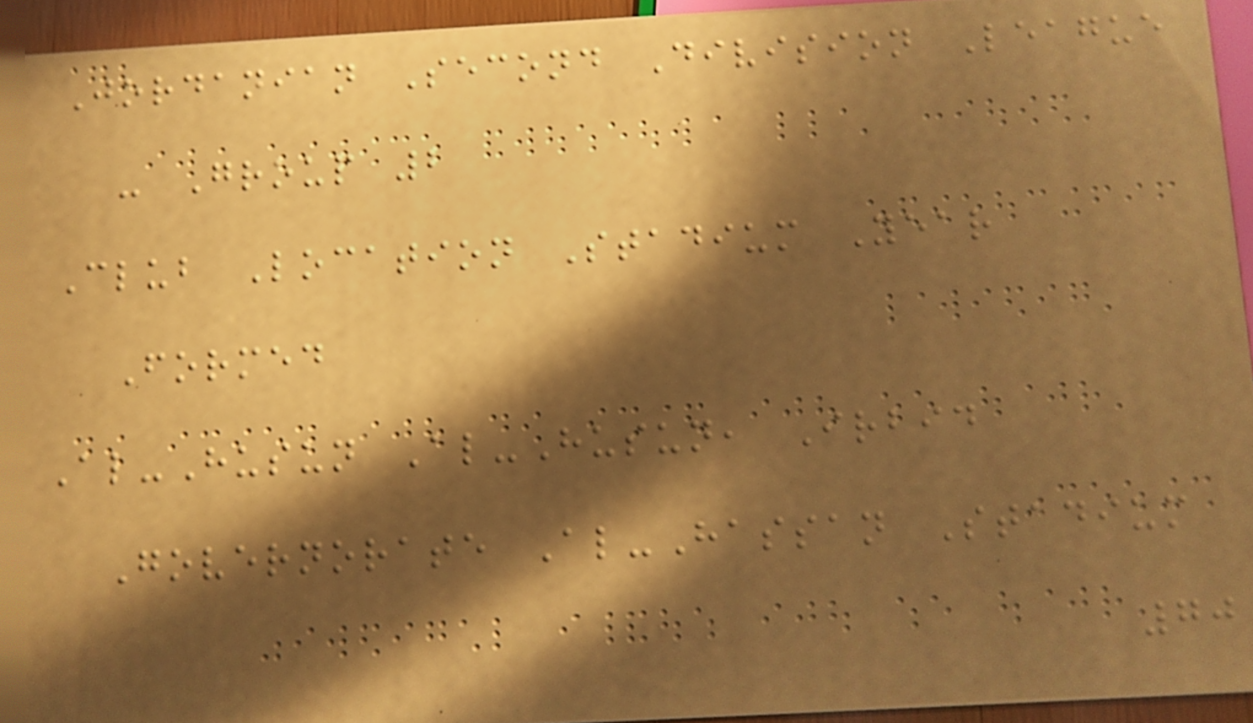Jordanian Second Division League
- Group 2
Club Location Stadium Year
Formed
Al-Husun Al-Husun, Irbid
Governorate Al-Hassan Stadium
70
